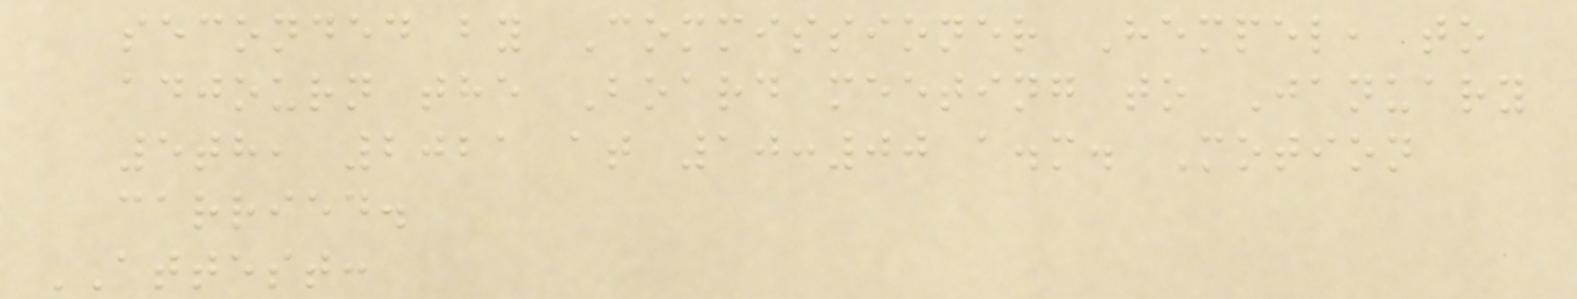seconded by Commissioner Hempel, to
adjourn the Board meeting to January
5th, 2021 at 10:00 a.m. Motion
carried.
ATTEST:
